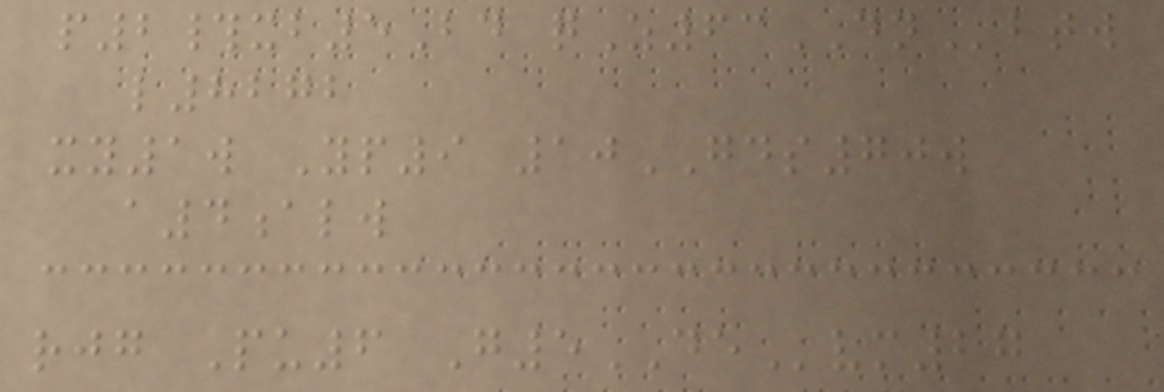p2#xb5Bd qZ63DNbtw
l8272
xy1w Yp9 10GDS70w
a4alw
rjg Pu6 G5DEvm27
